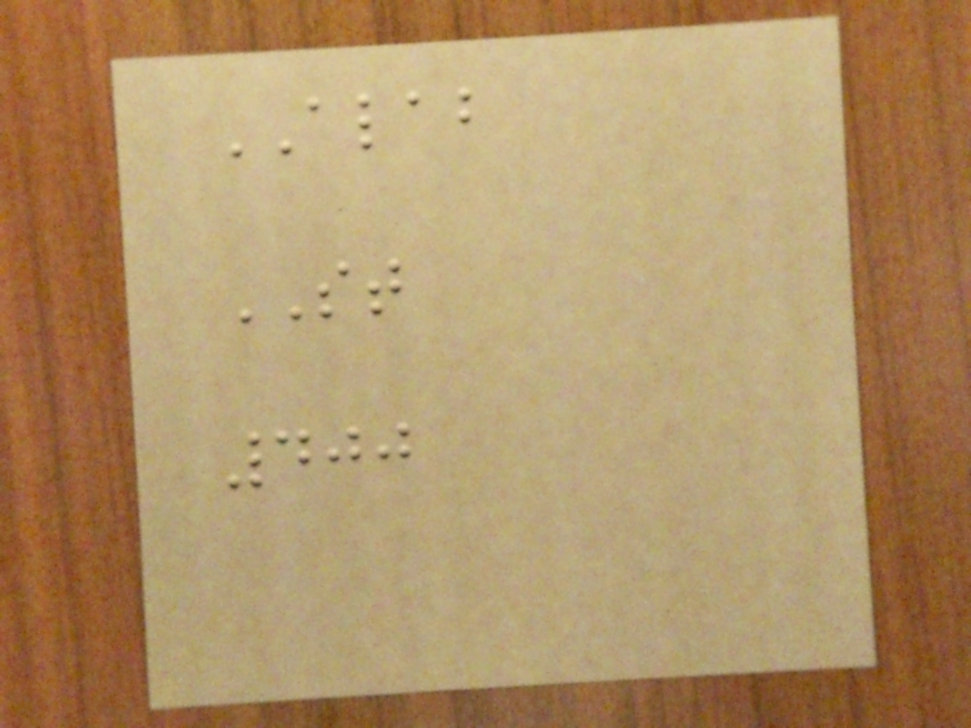ALAB
ST
400
